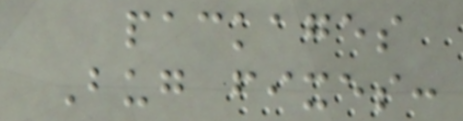packages
Bug fixes:
